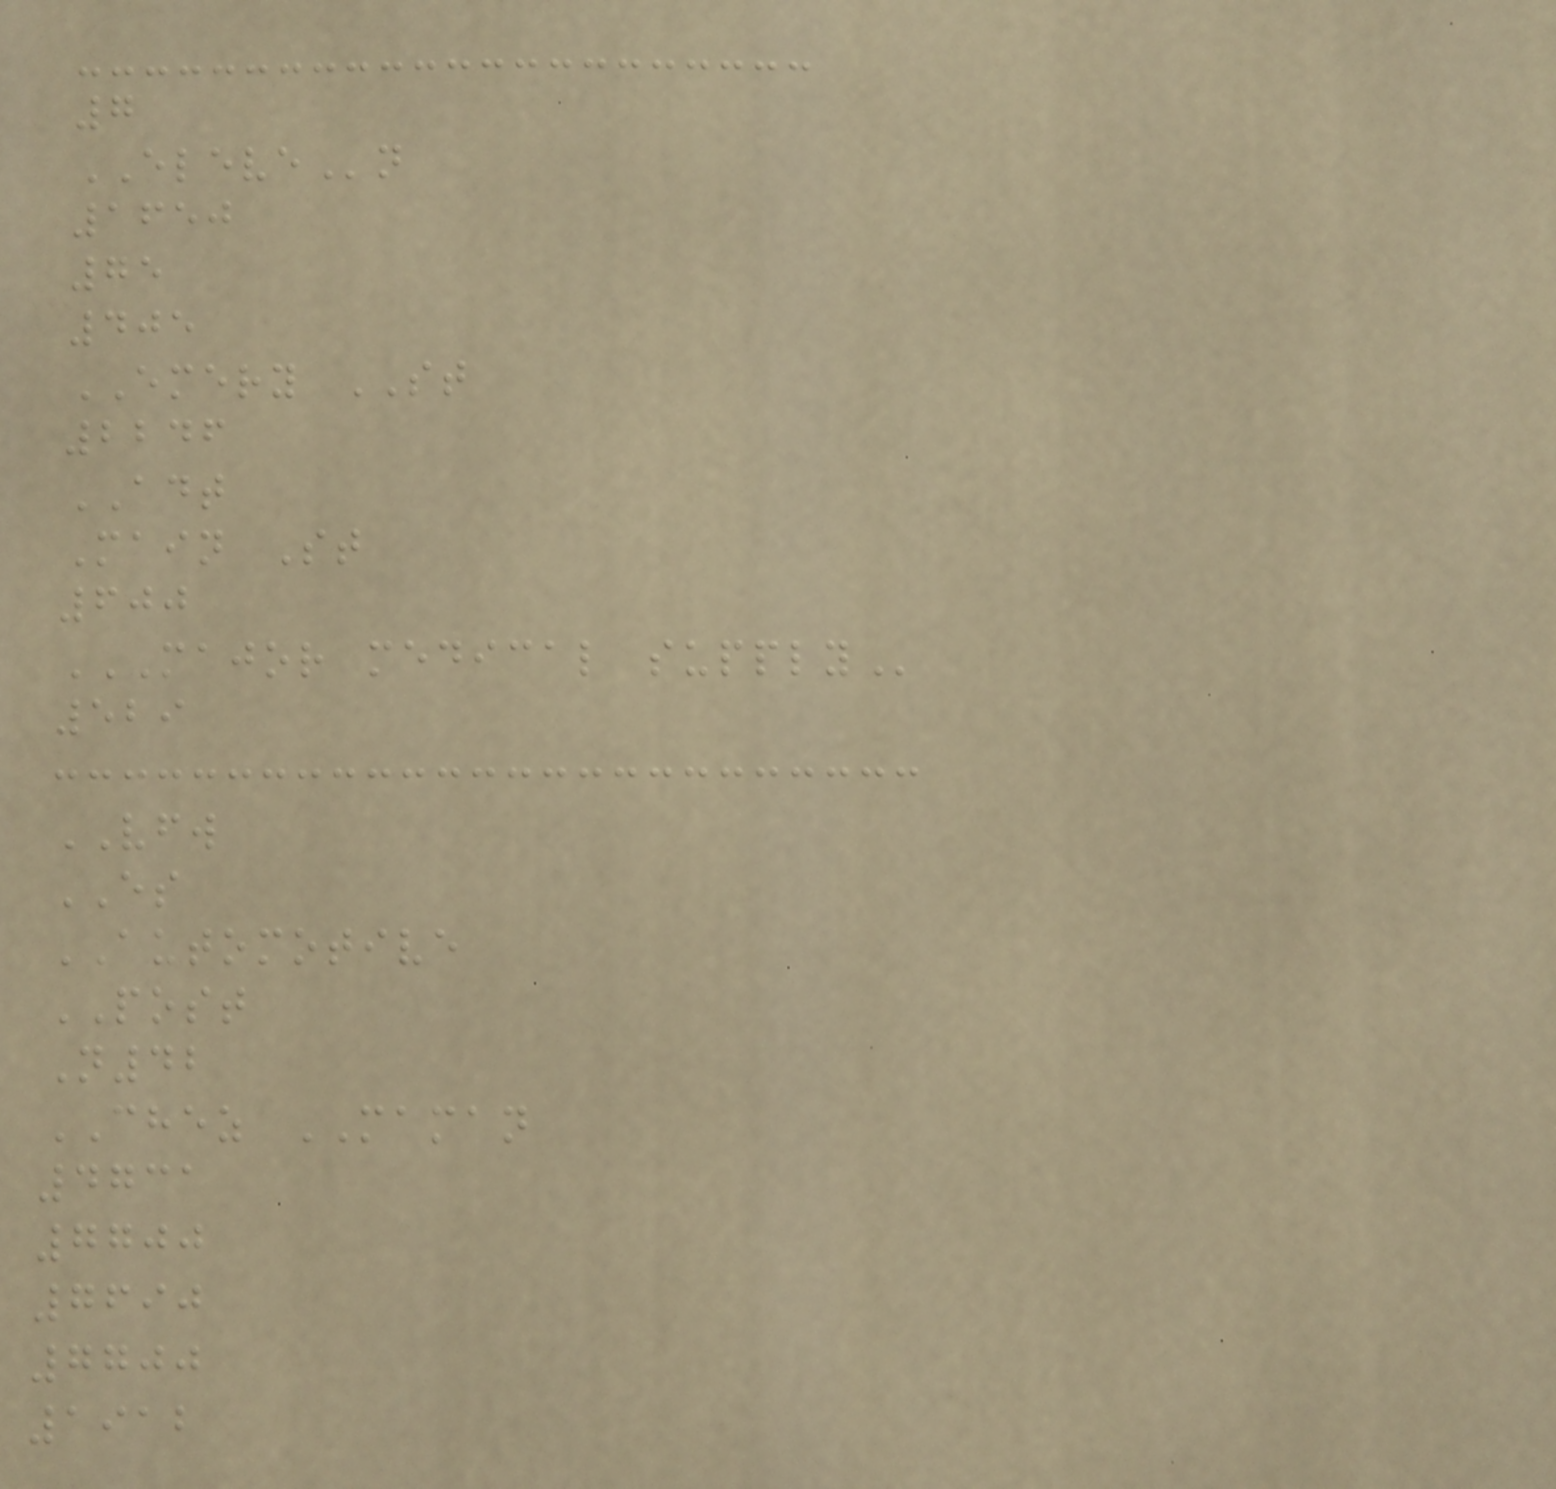7
ELEVEn
1650
75
405
EMERY ST
2246
ADT
Main St
600
MAJOR MEDICAL SUPPLY
529
VFW
ES
AUTOMOTIVE
POST
N42
CHEZ MAMAN
4731
7700
7690
7700
1912
